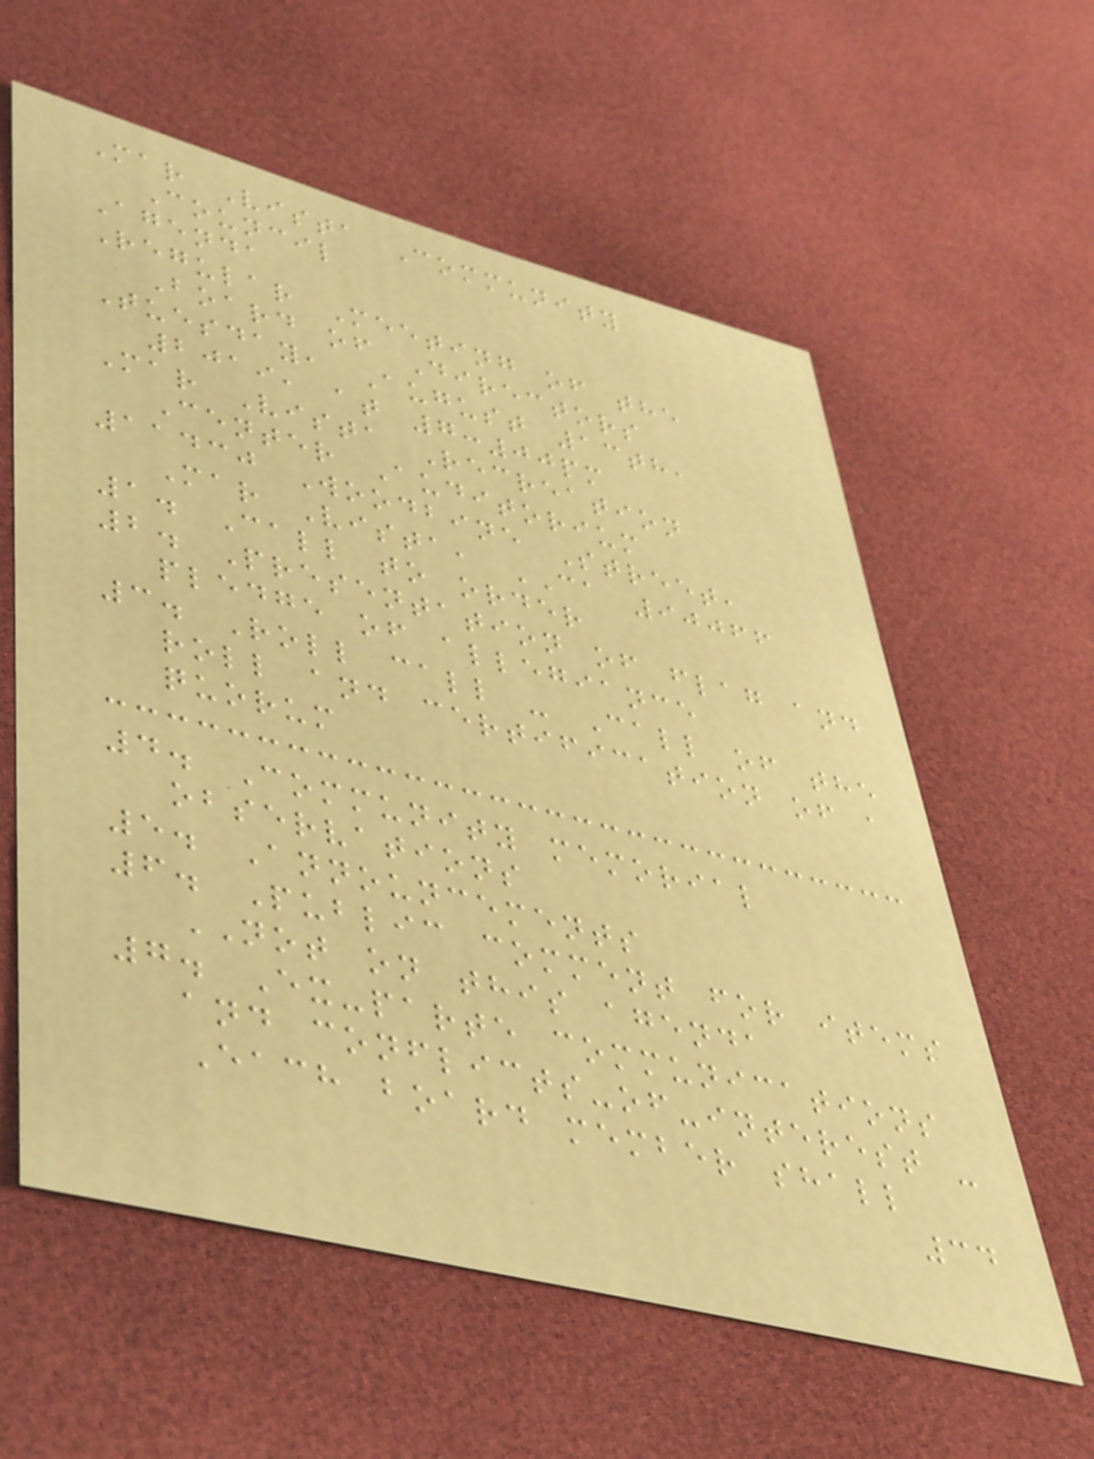Mar Vista Community
Council
Agenda
Regular Meeting of the
Board of Directors
Tuesday, August 13th,
2019, at 7:00pm
Mar Vista Recreation
Center Auditorium
11430 Woodbine Street,
Mar Vista, CA 90066
1. Call to order
2. Presentation of flag and
pledge of allegiance
3. Roll call - Call of the
roll and certification of a
quorum
4. Community memorial
observations
5. Announcements
6. Public comment for items
NOT on this agenda
7. Ex-parte communications
and conflicts-of-interest -
Each board member shall
34
